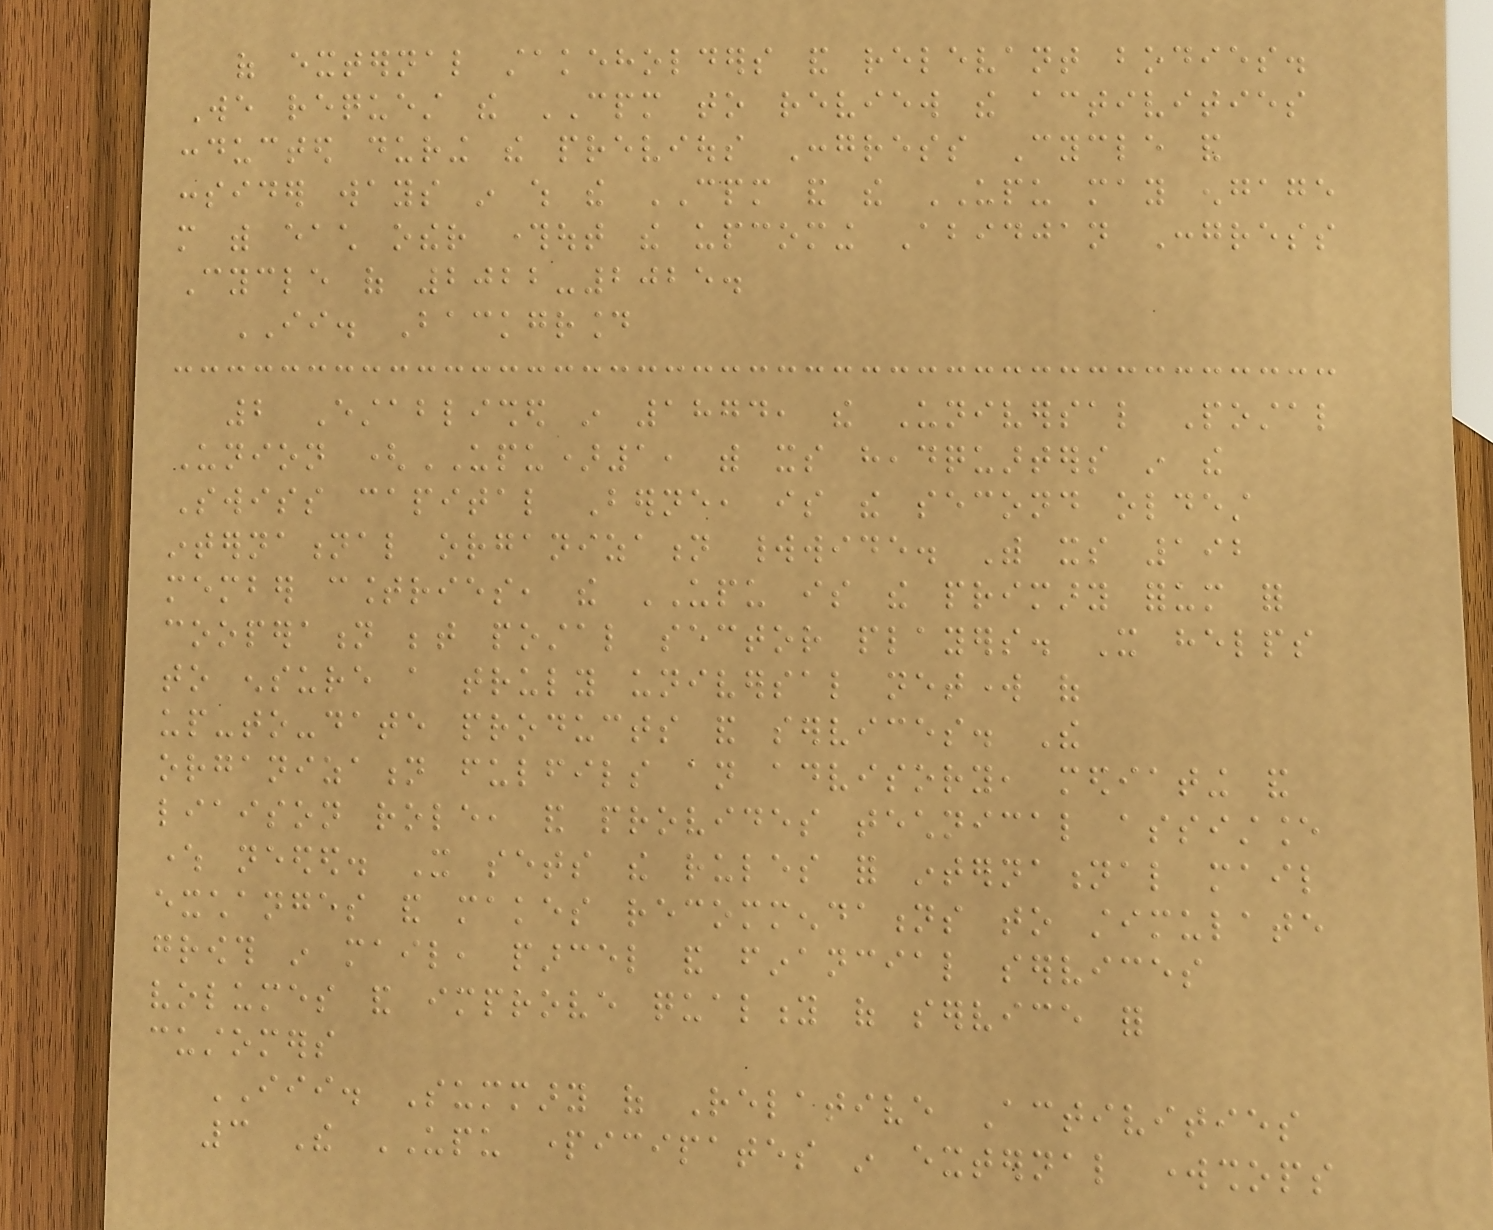of external stakeholders and relevant bodies.
We request the CPM to review the activities
conducted during the previous Congress Cycle and
consider ways in which the CPM and the UPU may engage
more with each other throughout the upcoming Abidjan Congress
Cycle of 2022-2025.
II. Background
2 Established in 1874, the Universal Postal
Union (UPU)1, with its headquarters in the
Swiss capital Berne, is the second oldest
international organization worldwide. With its 192
member countries, the UPU is the primary forum for
cooperation between postal sector players. It helps
to ensure a truly universal network of
up-to-date products and services. The
organization fulfils an advisory, mediating and
liaison role, and provides technical assistance
where needed. It sets the rules for international mail
exchanges and makes recommendations to stimulate
growth in mail, parcel and financial services
volumes and improve quality of service for
customers
III. Summary of Relative Activities
3 The UPU participates in external workshops
